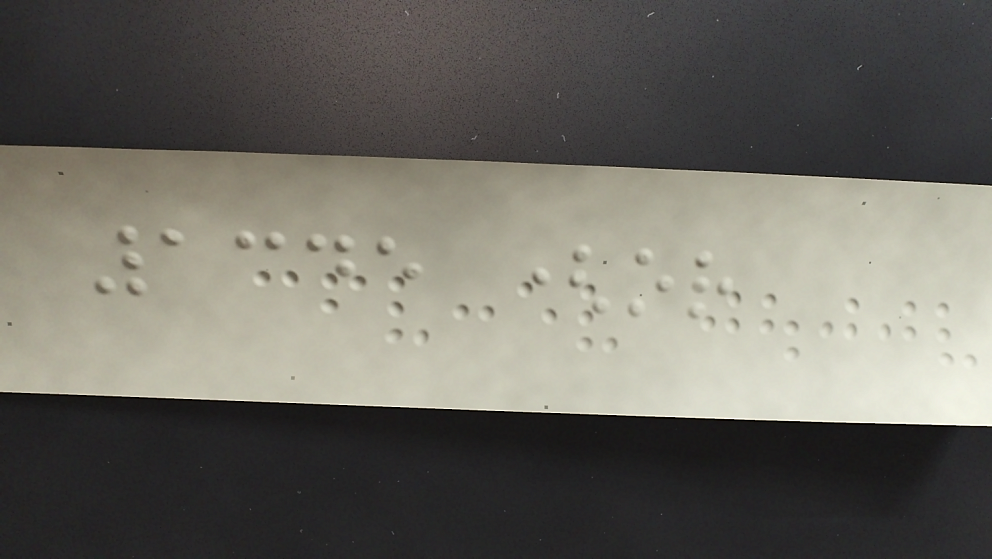1345 (or
